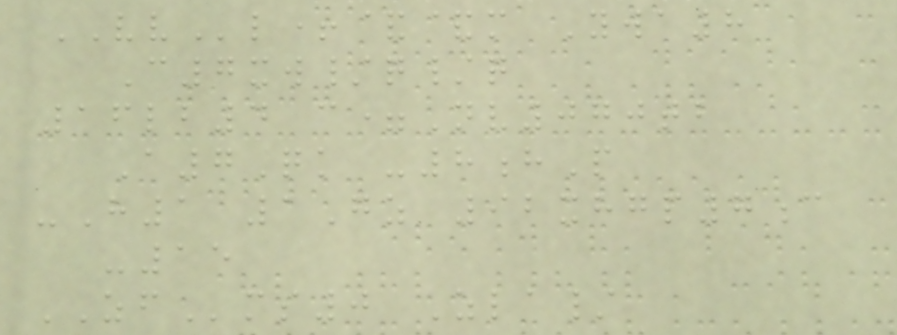VVl+&&m Ywa8
C7xw/q/q
16lb4 c=Nv070tb
A7Qk -8hP
-H1 1Gz 92xhgp7c
-15
ZFms0 Zla/
